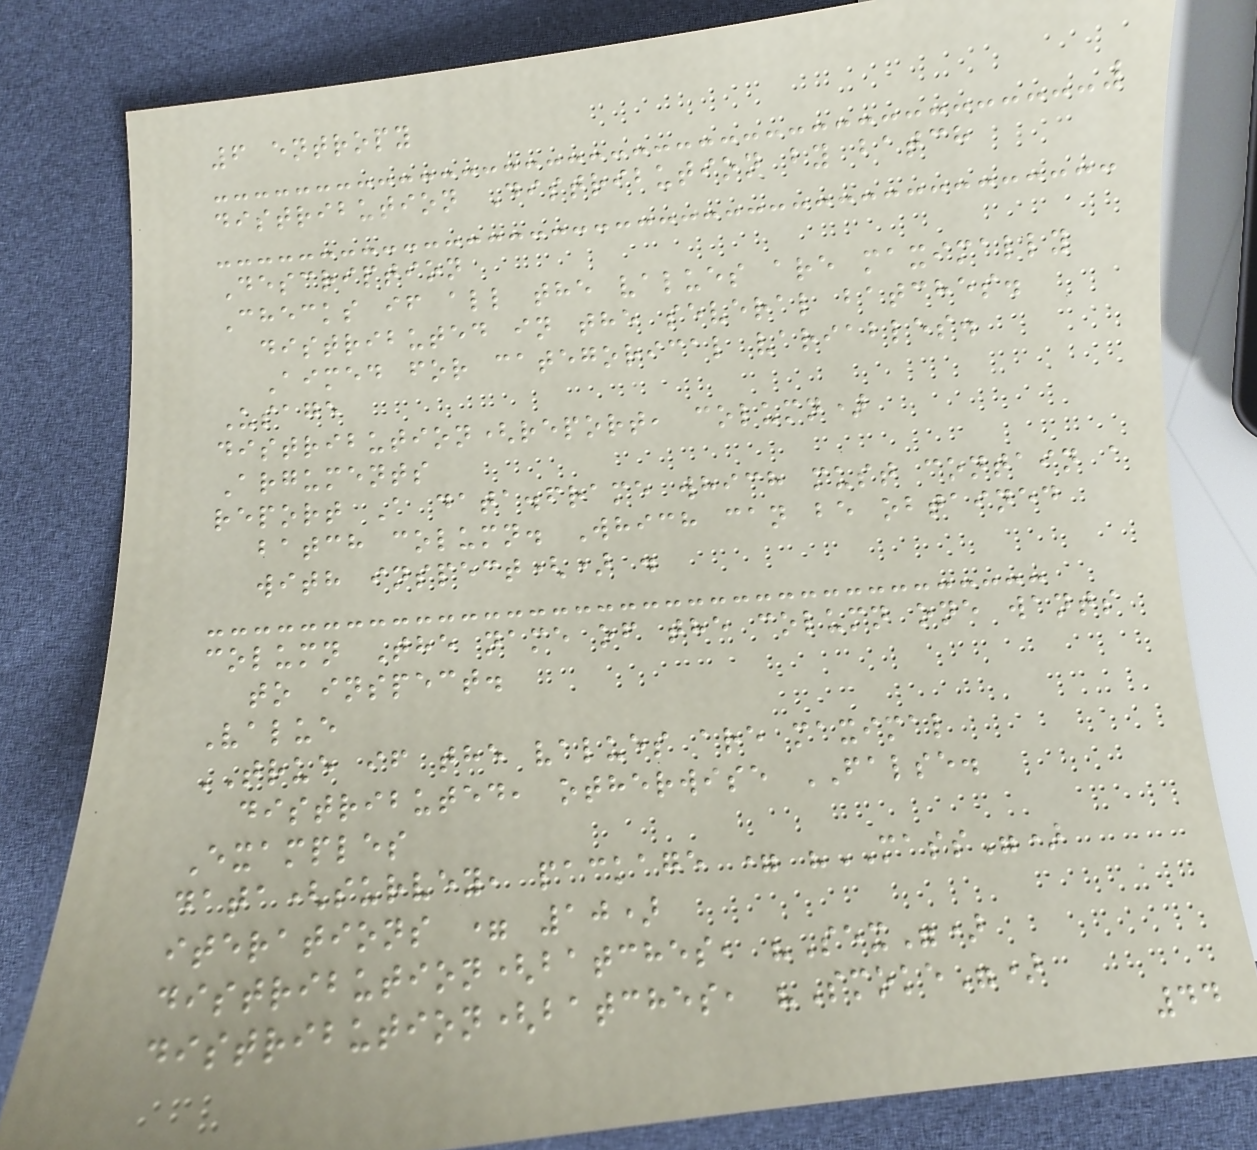6 entropy
distribution Distribution by batch
Description
Checks if all the values are maximally
distributed in the several batches.
Aimed for categorical variables.
Usage
distribution(report, column)
Arguments
report A data.frame which must contain a
batch column. Which can be obtained
with inspect() .
column The name of the column one wants
to inspect.
Value
TRUE if the values are maximal
distributed, otherwise FALSE.
Examples
data(survey, package = "MASS")
iterations = 10)
distribution(batches, "Sex")
distribution(batches, "Smoke")
44
